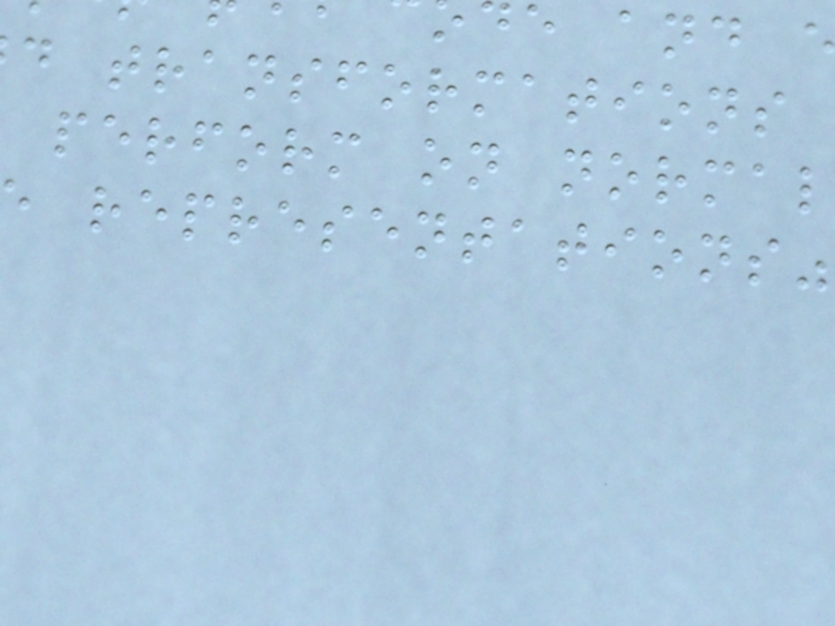d transformations
perform on normal
representations"
